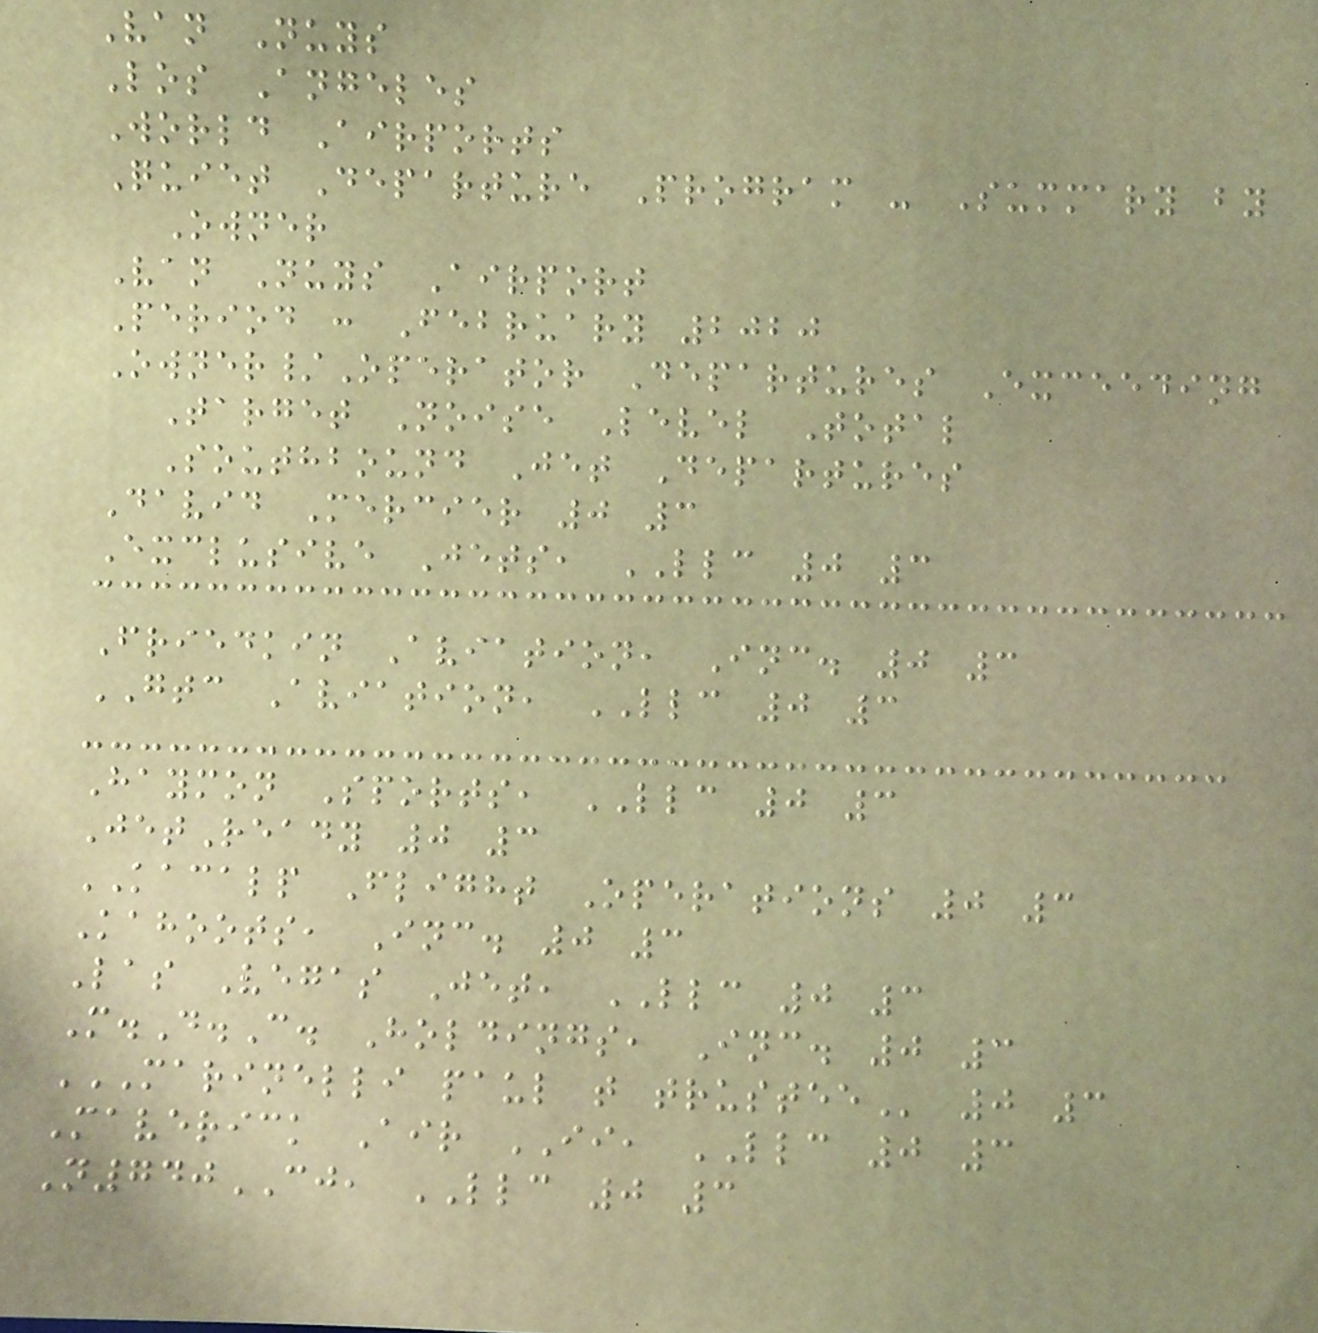Van Nuys
Los Angeles
World Airports
Quiet Departure Program - Summary by
Owner
Van Nuys Airport
Period : February 2020
Owner/Operator Departures Exceeding
Target Noise Level Total
Southbound Jet Departures
David Mercier 0 3
Exclusive Jets, LLC 0 3
Friedkin Aviation, Inc. 0 3
GTC Aviation, LLC 0 3
Haymon Sports, LLC 0 3
JetReady 0 3
KACALP Flight Operations 0 3
Kahoots, Inc. 0 3
Las Vegas Jet, LLC 0 3
M.D.C. Holdings, Inc. 0 3
MARINELLI PAUL T TRUSTEE 0 3
Maverick Air II, LLC 0 3
N740CJ, LLC 0 3
